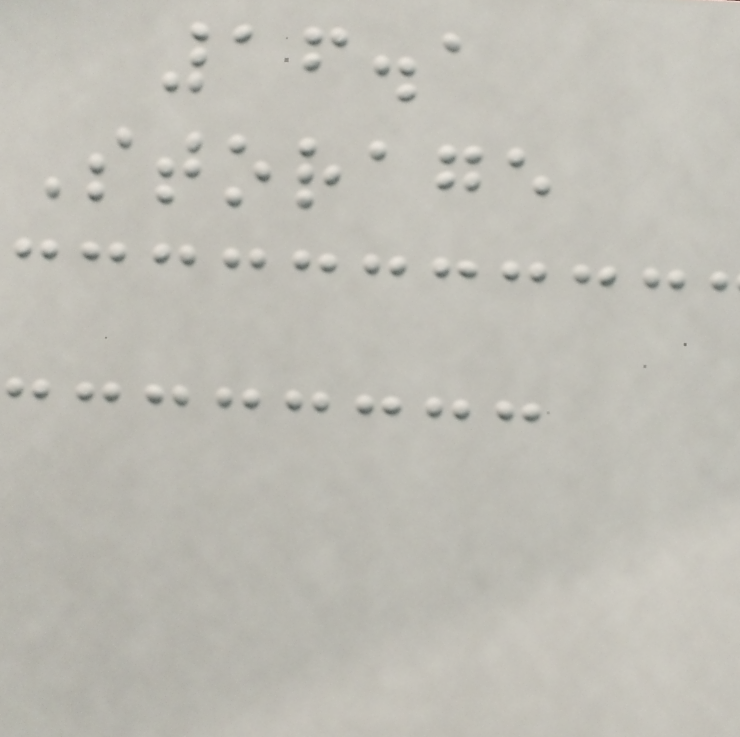16.1
Storage
